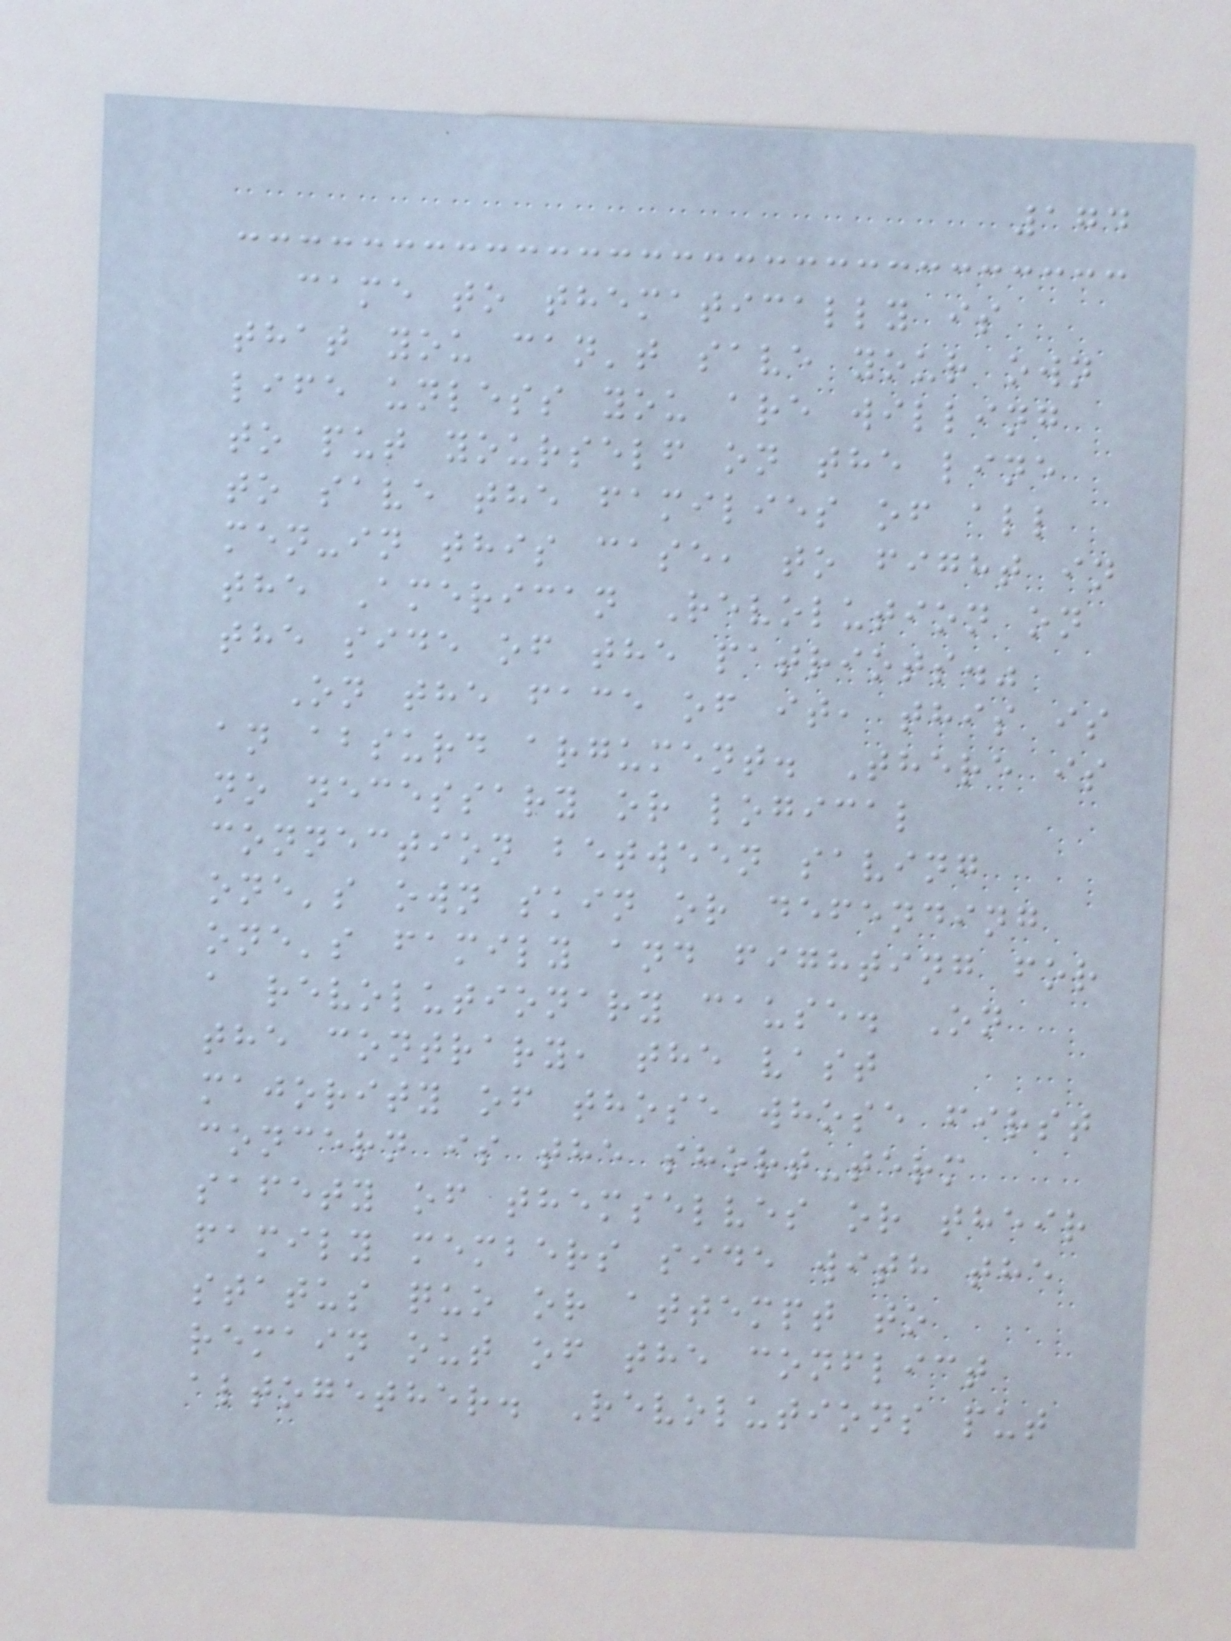174
came to thematically is
that you can't save your own
life unless you are willing
to put yourself on the line
to save the families of all
men-in this case, to fight in
the American Revolution on
the side of the patriots."
On the face of it, this is
an absurd argument. There is
no necessary or logical
connection between saving
one's own skin or defending
one's family and fighting for
a revolutionary cause. On
the contrary, the vast
majority of those whose first
concern is the short-term
safety of themselves or their
family members side with the
status quo or attempt to
remain out of the conflict
altogether. Revolutions put
